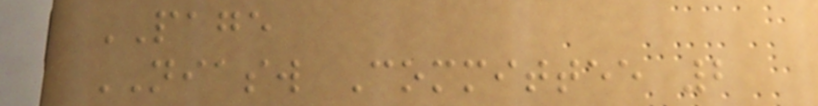PAGE
NIASW Committee 2
